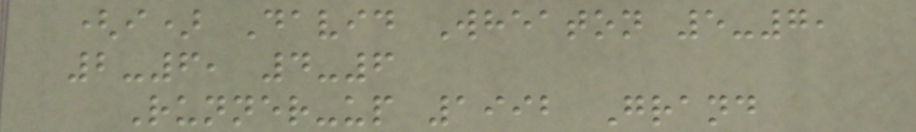(i) David Wheaton 5-7,
2-6, 4-6
Runner-up 1992 Grand
